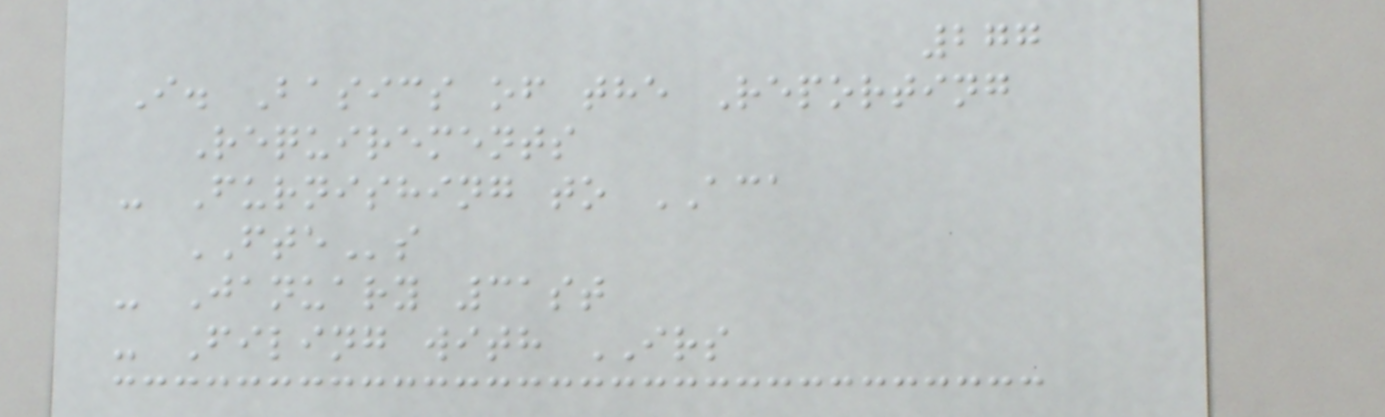277
I. Basics of the Reporting
Requirements
- Furnishing to ACA
FTEs
- January 31st
- Filing with IRS
